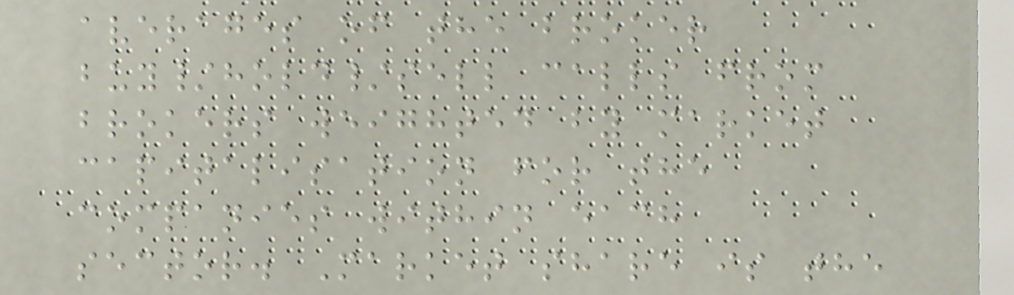averages of the broker
buy/hold/sell calls from
brokers weighted by market
capitalisation for the
companies within each
sector. Market share is the
